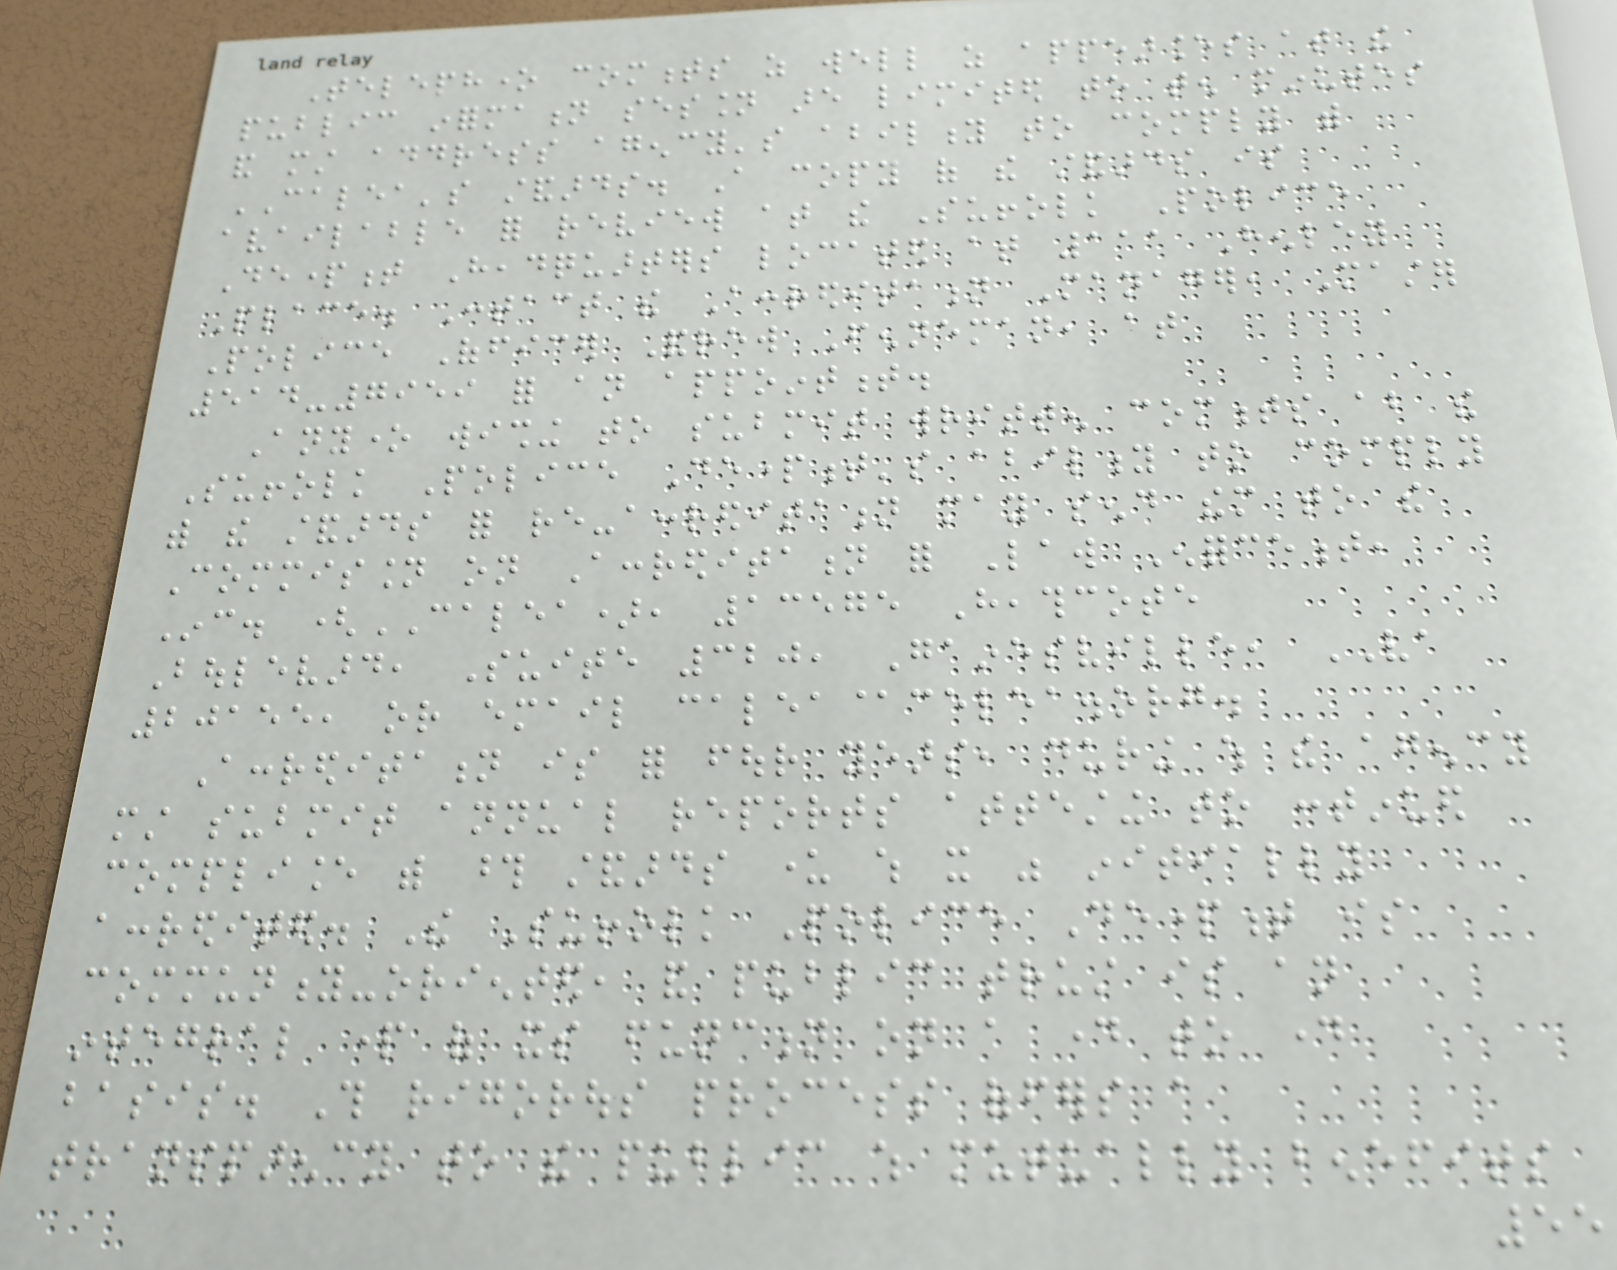Telephone comments as well as appearances at the
public information session are limited to ten minutes
and must address agency's ability to comply with
CALEA's standards. A copy of the standards is
available for review at the Suffolk Police
Department Headquarters located at 111 Henley
Place. Contact the Accreditation Manager, Master
Police Officer Andrew Fenneman, at
514-7959 for an appointment.
Anyone wishing to submit written comments about the
Suffolk Police Department's ability to comply
with the standards for re-accreditation may send them to the
Commission on Accreditation for Law Enforcement,
Inc. (CALEA), 13575 Heathcote
Boulevard, Suite 320, Gainesville, VA
20155, or email calea@celea.org.
Accreditation is for four years, during which the agency
must submit annual reports attesting to continued
compliance with those standards under which it was initially
accredited. The Suffolk Police Department is
community-oriented, and public trust is an
integral part of its function on a day to day
basis. This rigorous process offers a
transparency to the public which mutually benefits
55
